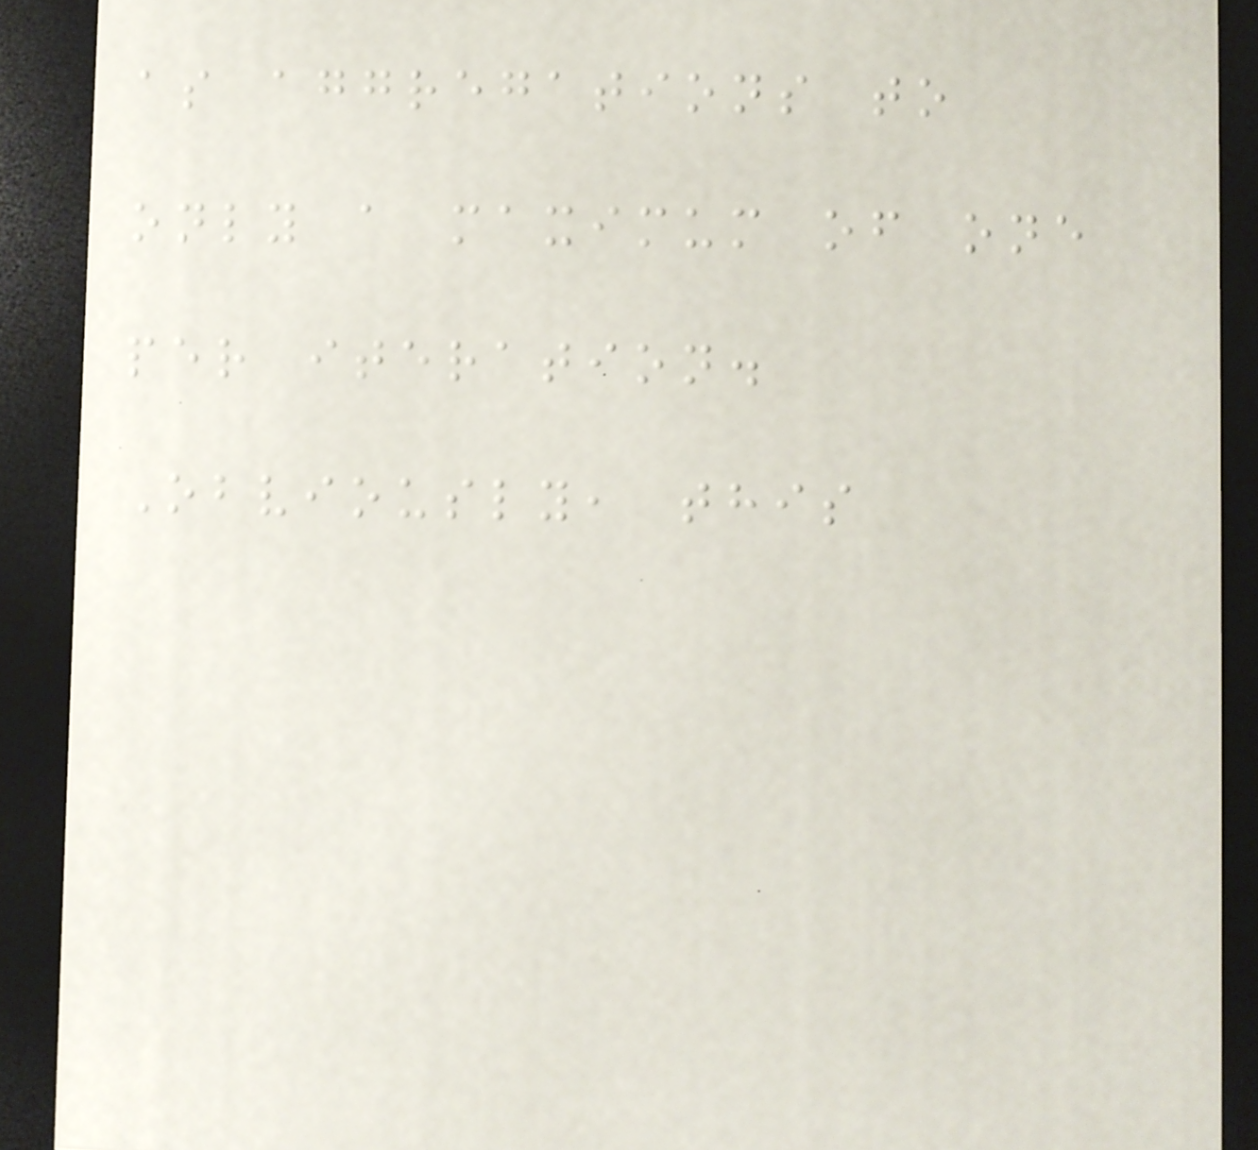as aggregations to
only a maximum of one
per iteration.
Obviously, this
